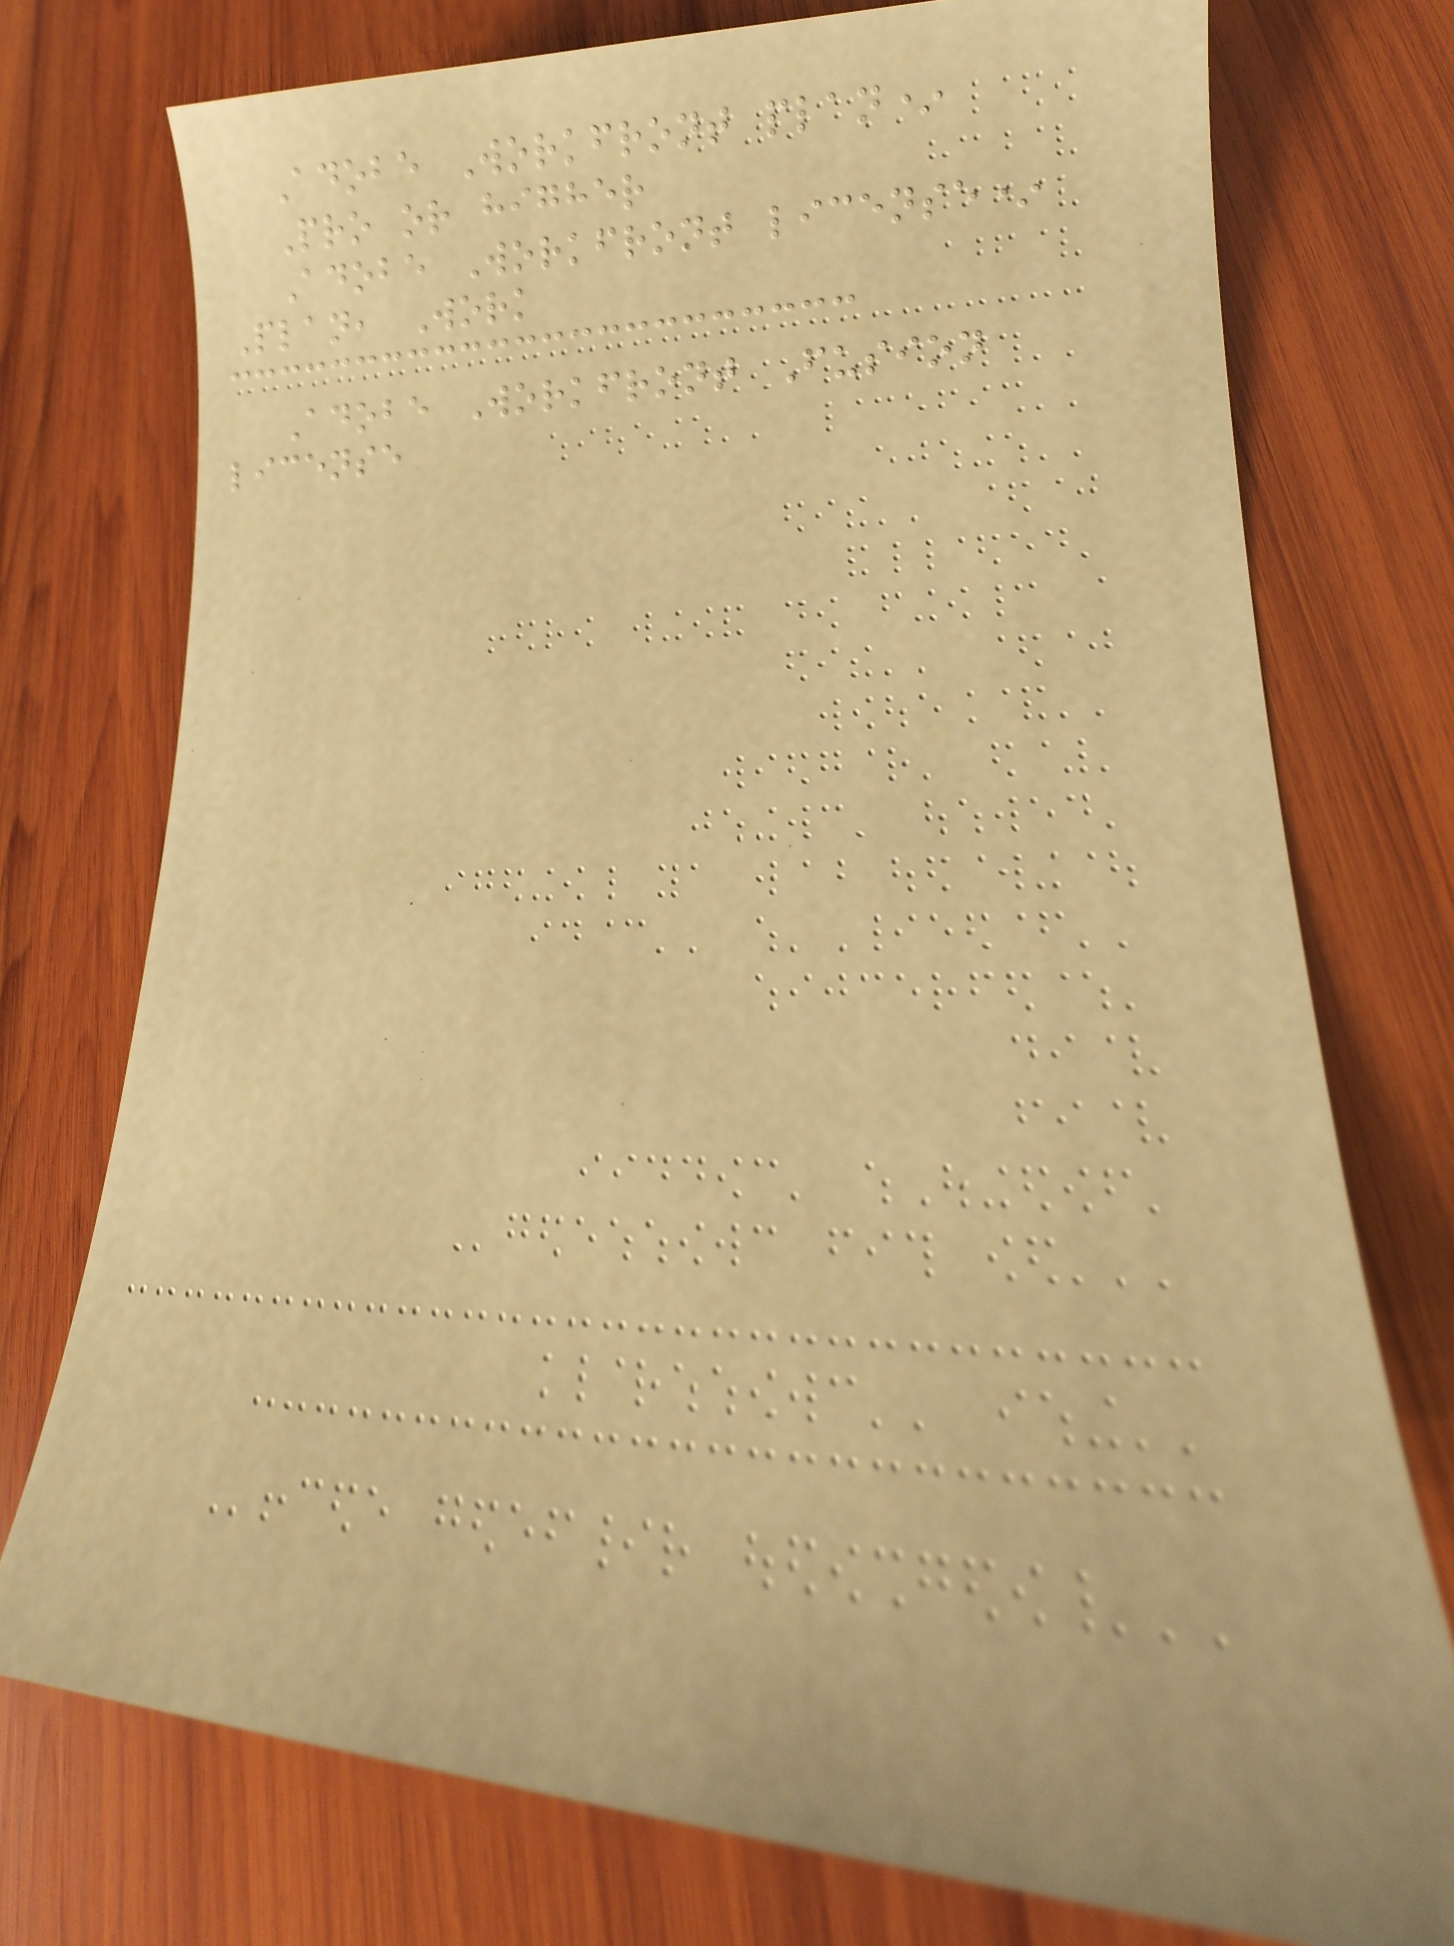Adobe Workfront plan*
Pro or higher
Adobe Workfront license*
Plan, Work
Adobe Workfront Fusion
license
